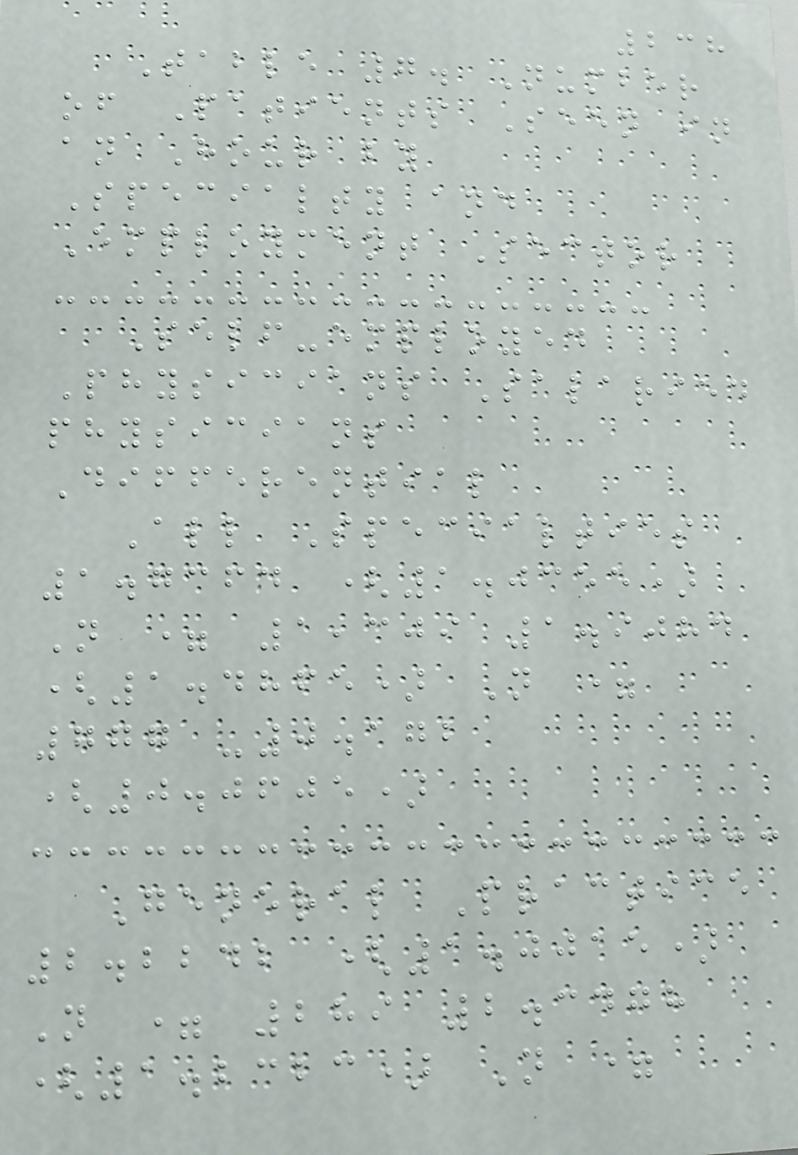238
Table 7. Number
of Patients Seen in
an Hour by
Specialty and
Employment Sector
Self-employed
Physicians Salaried
physicians
Differential
All Specialties
1.7364 (1.0355)
N = 1,309 1.9084
(1.4865) N =
777 -0.172
(0.0605)
General Practice
2.2242 (1.0015)
N = 289 2.3478
(1.2323) N =
